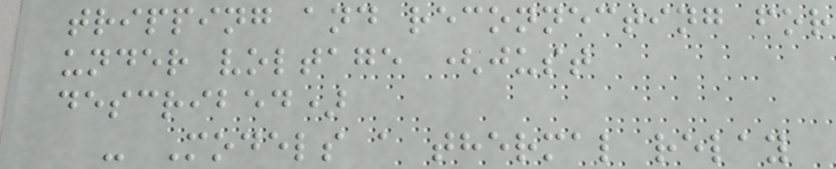tripping and reconnecting for
under voltage (just
described)
- Models a thermal relay
